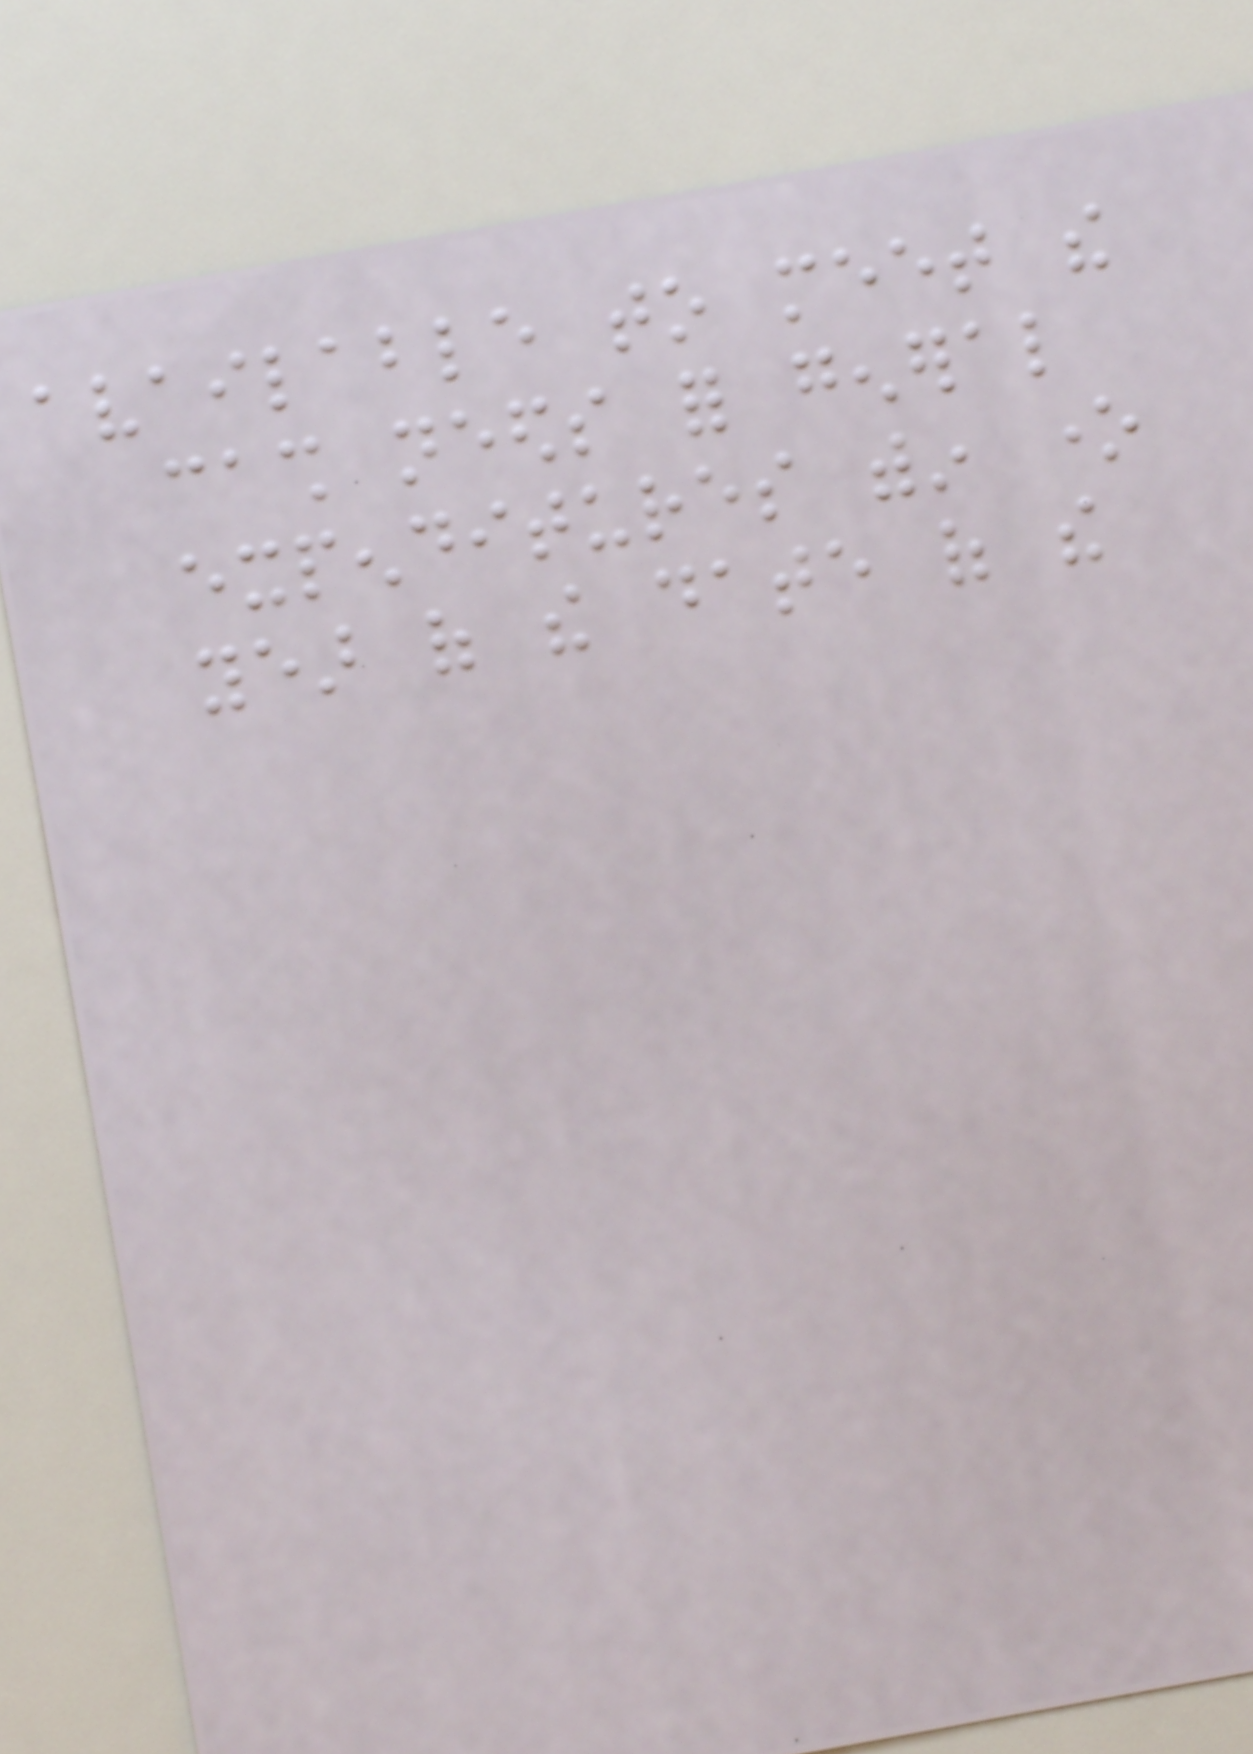available to meet the
cash needs for general
expenditures within one
year of the date of the
